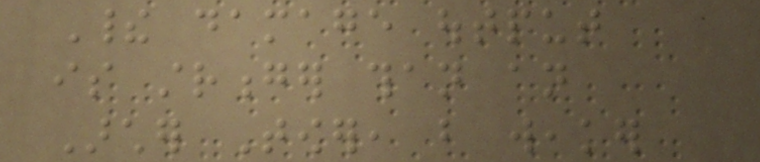Their damage output
is stronger than an
Archer Tower, but weaker
